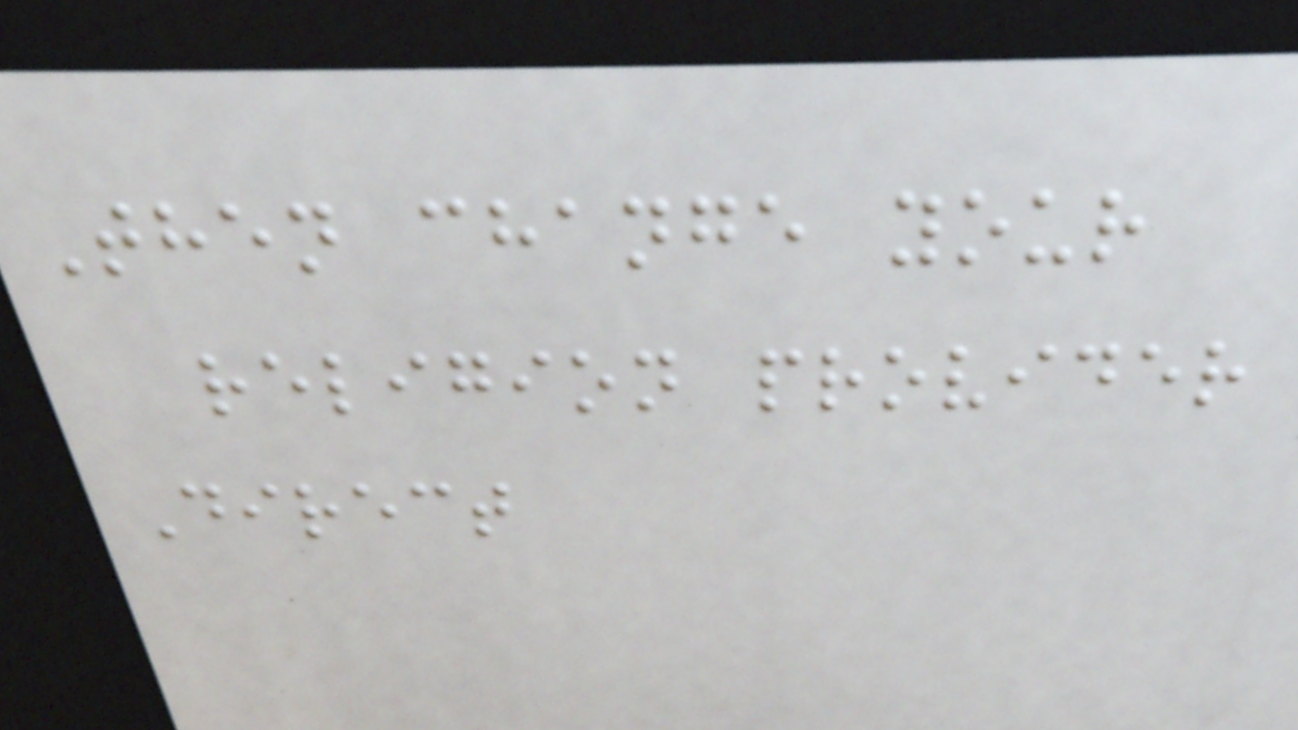Then change your
religion provider
Direct
